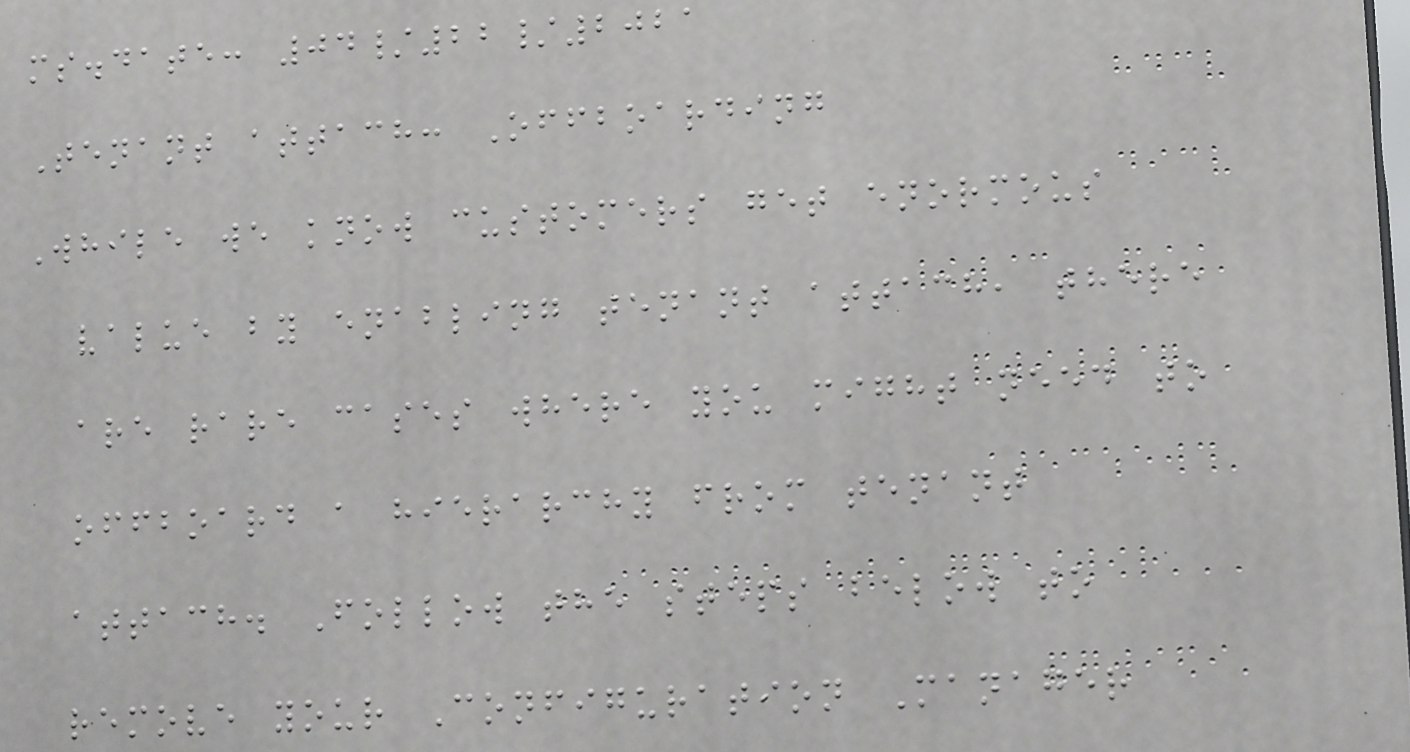ms.date: 04/22/2021
Tenant attach: Offboarding
While we know customers get enormous
value by enabling tenant attach, there
are rare cases where you might need to
offboard a hierarchy from tenant
attach. Follow the steps below to
remove your Configuration Manager
